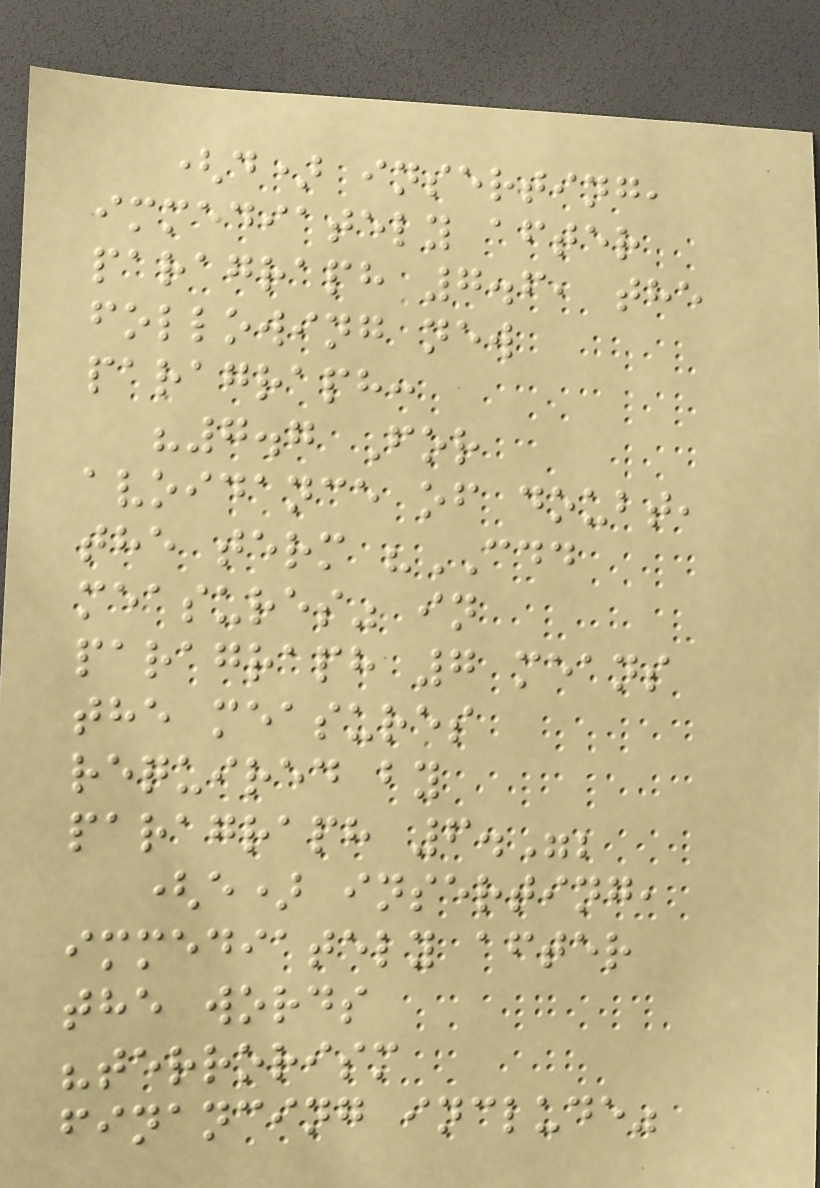(d) inserting,
immediately after
paragraph 7.6, the
following new
paragraph:
"7.7 For
avoidance of doubt,
the term "CDD
measures" in
paragraph 7 means
the measures
required by
paragraph 6.";
(e) inserting,
immediately after
the words
"terrorism
financing include"
